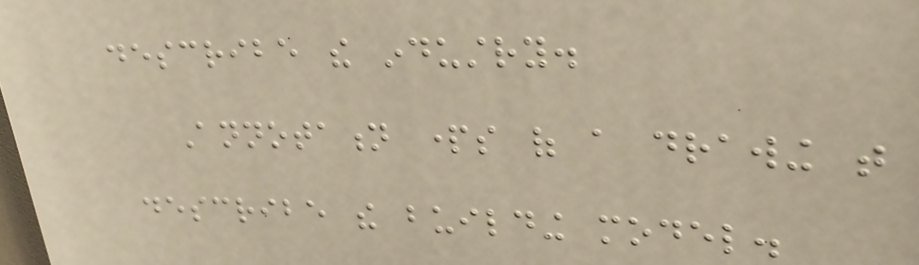describe the industry.
Annotation parts of a drawing that
describe the building model.
